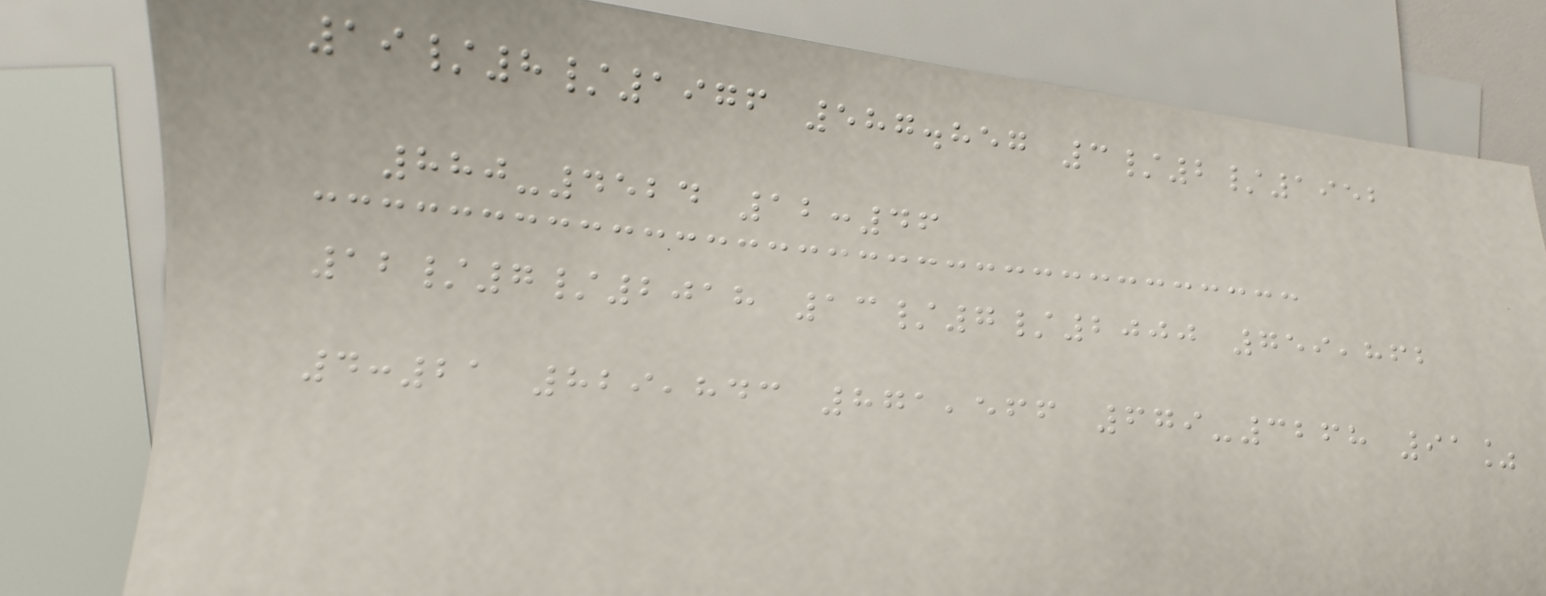19/8/1976 587.857 3/2/1952
880-4524 12:46
12/7/2018 13/7/2000 759,862
4:21 829,843 871,566 679-3268 91%
